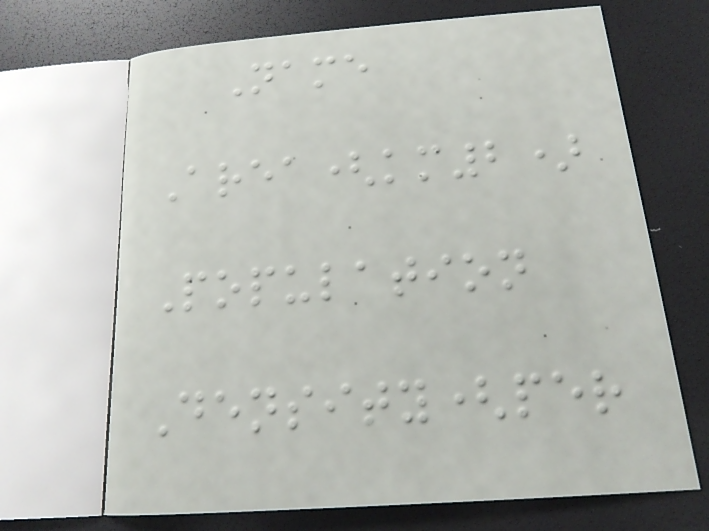Name
Area(km2)
Population
Density(per
